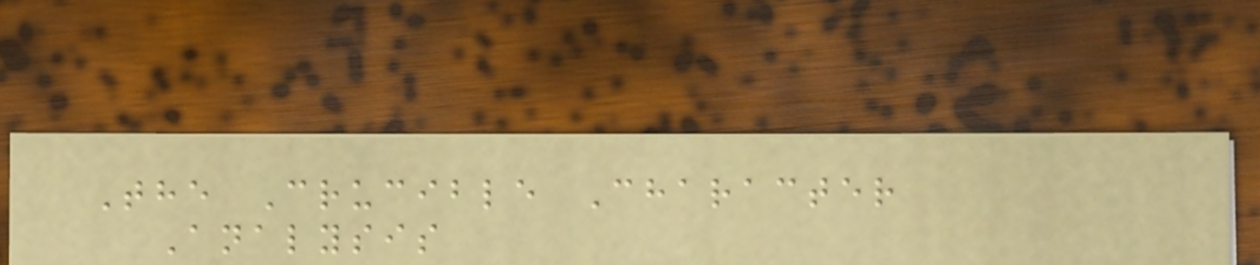The Crucible Character
Analysis
